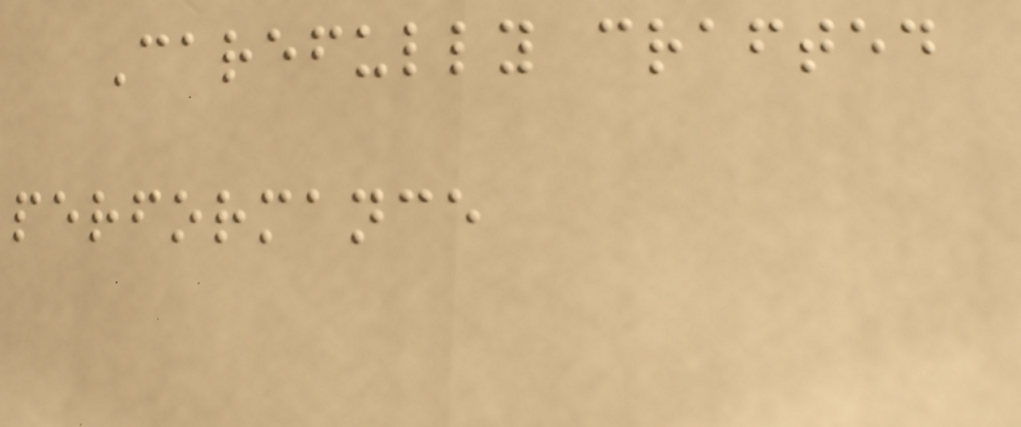Carefully crafted
performance
